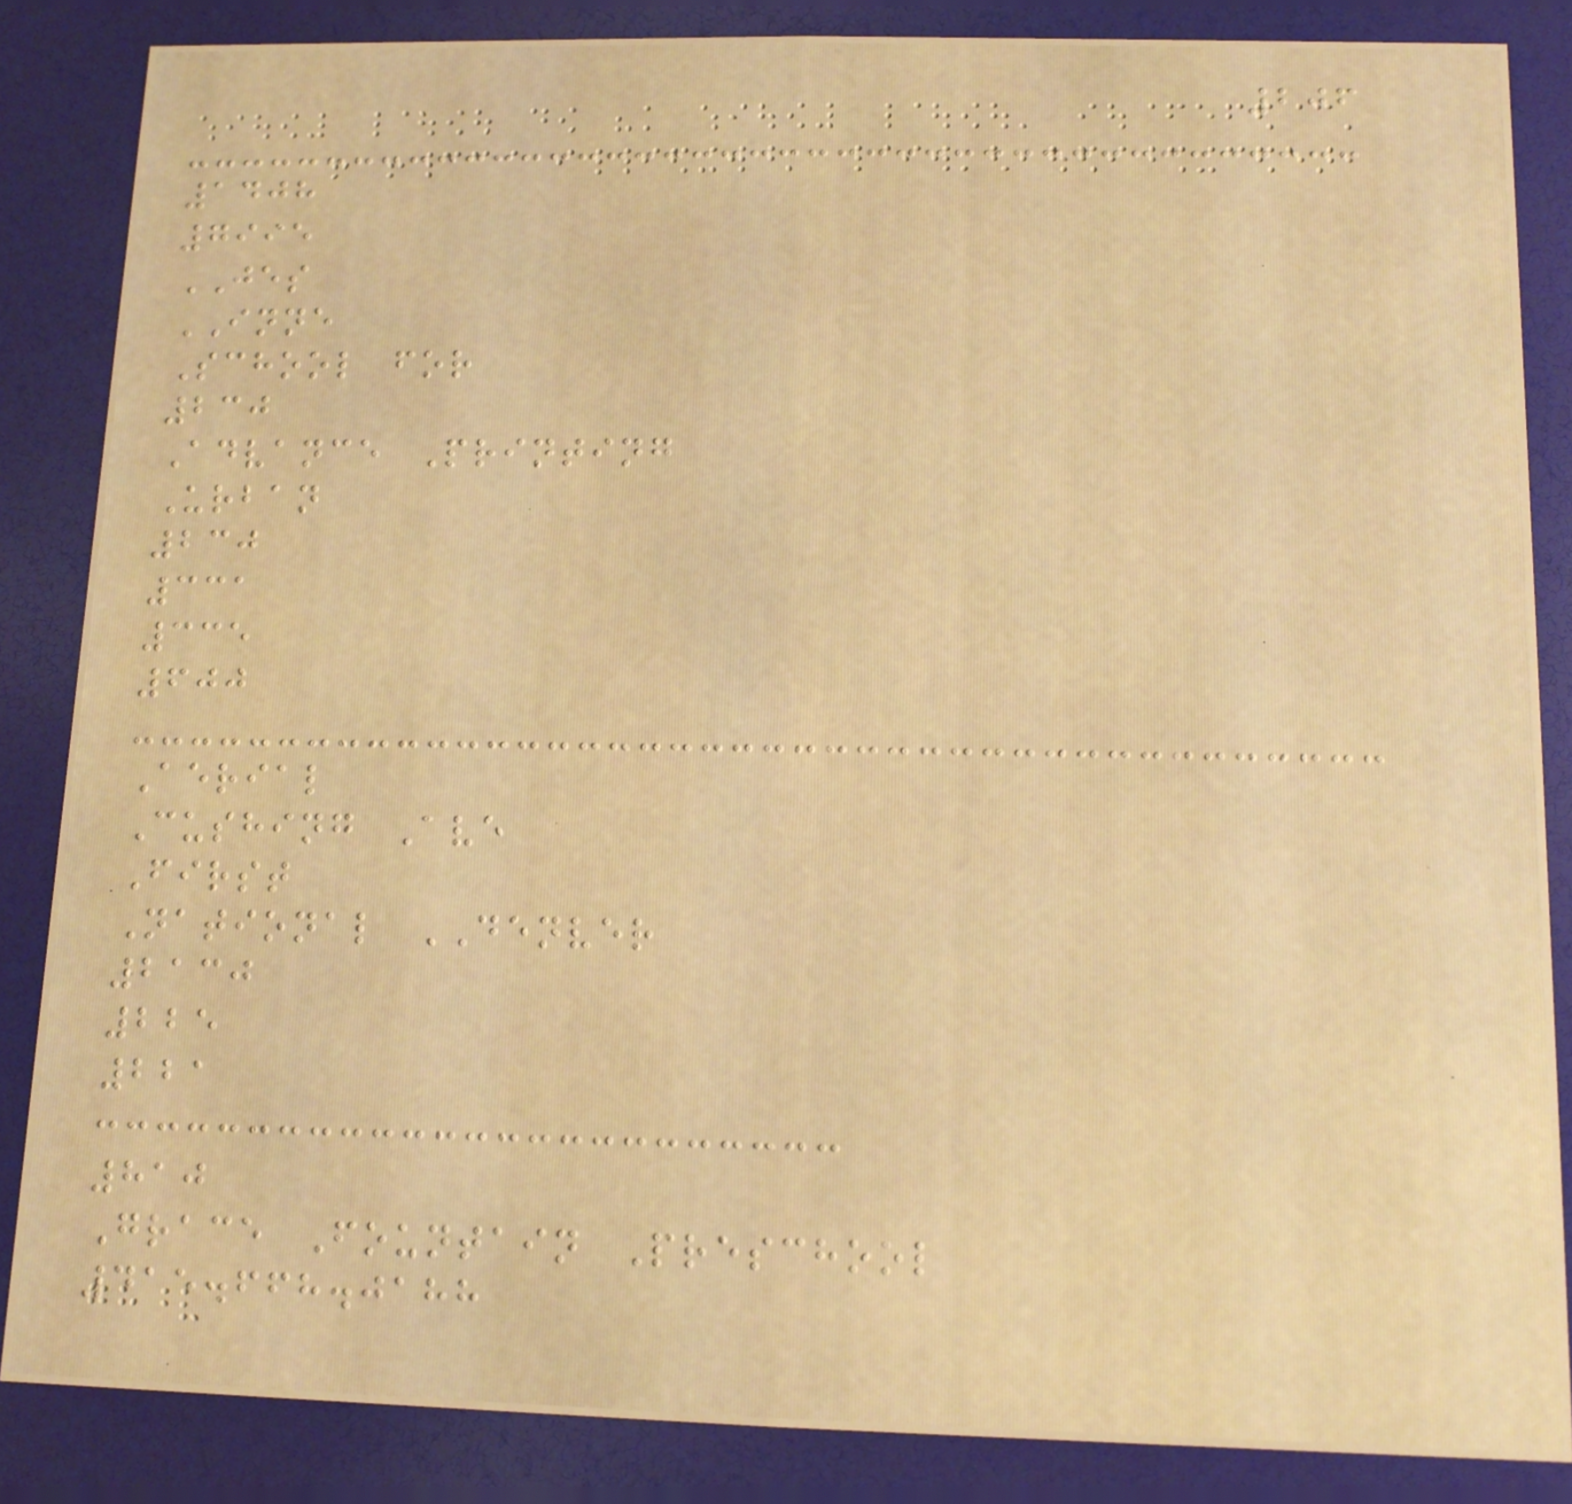206
1408
7995
JES
INNE
School for
230
Advance Printing
Urban
230
331
335
600
Aerial
Cushing Ave
First
National DENVER
2130
225
221
810
Grace Fountain Preschool
415.668.0188
